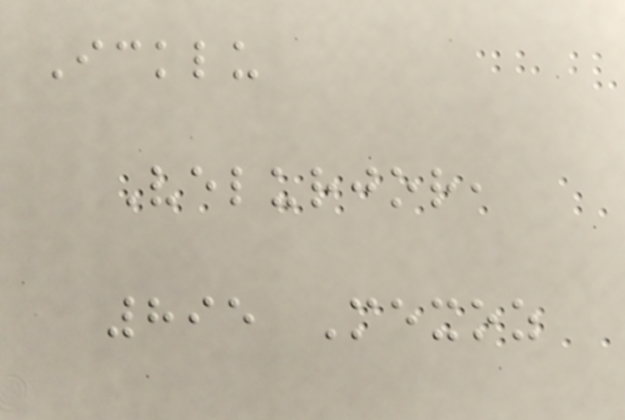Icklu
Velurjor,
895 Mexoz
